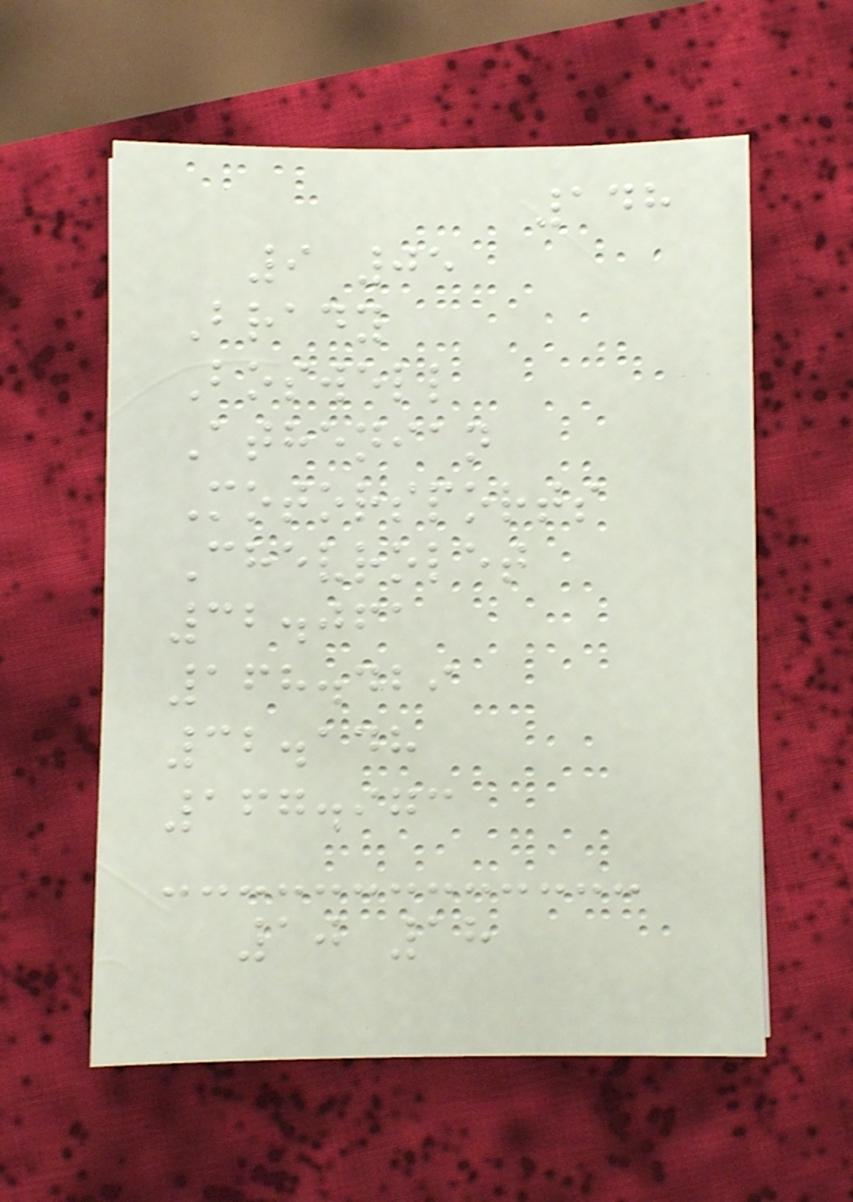148
9 05
Brady
Boswell
Athenian
Motorsports
Chevrolet
32.061
168.429
32.148
167.973
10 18
